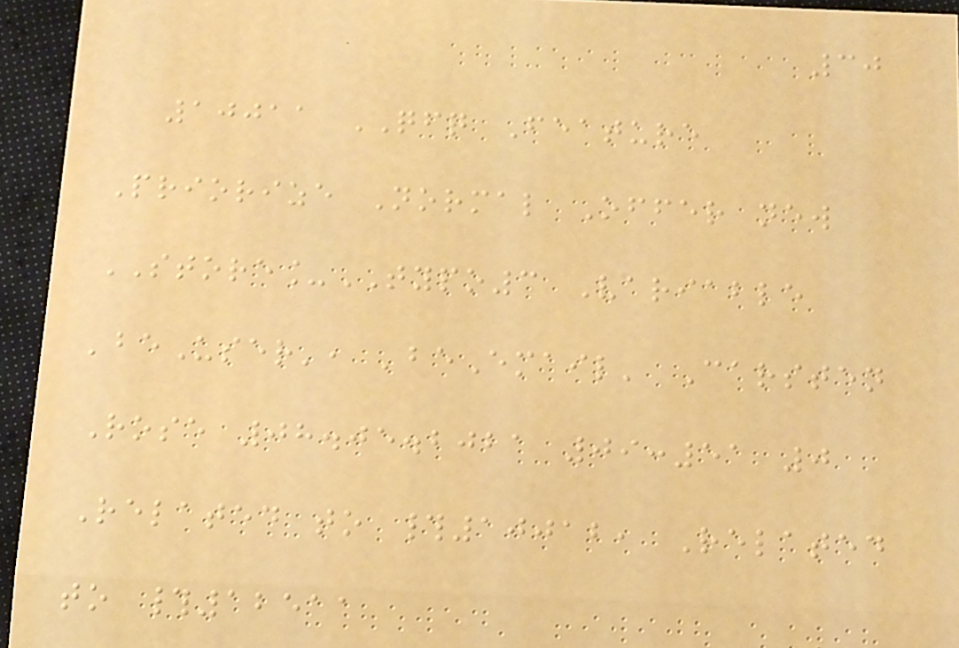30
10011 QFQ Feature
Priorize Normal Offer new
STORE_TYPO3 Variable
'beUser', 'beEmail' Carsten
Rose 08.05.2021 09:51 0
Related to #10012, Related
to #12511
